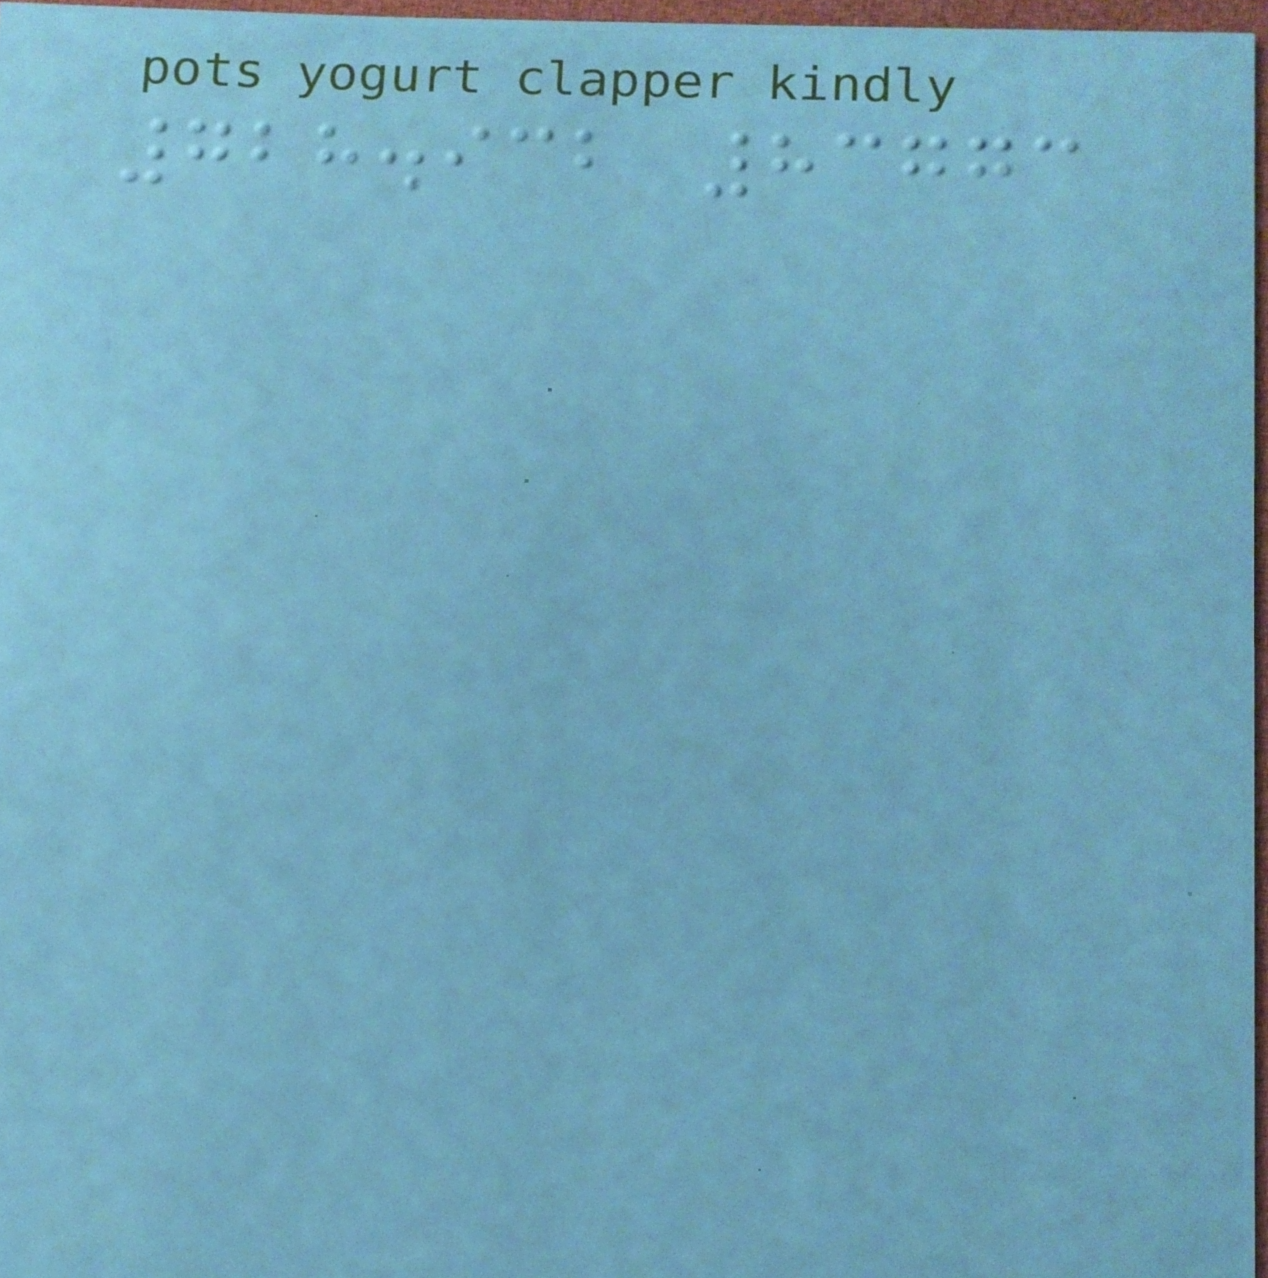728.932 83773
